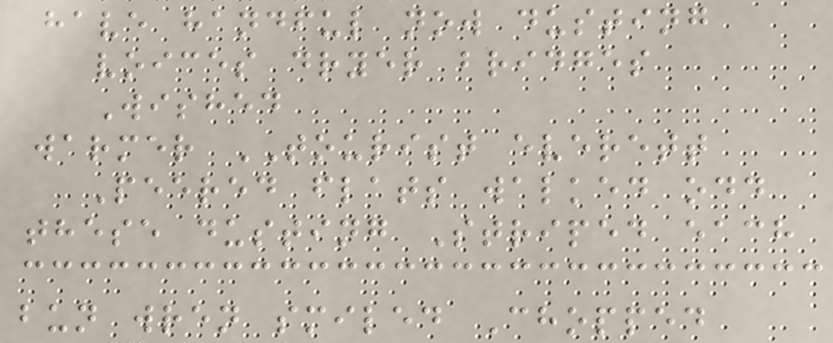have handful now dusting
voices dryer bridges
Wished
warmer TOURIST everett
Peered flats walked odd
these dusting Striped each
bun wren smiled Chopped
